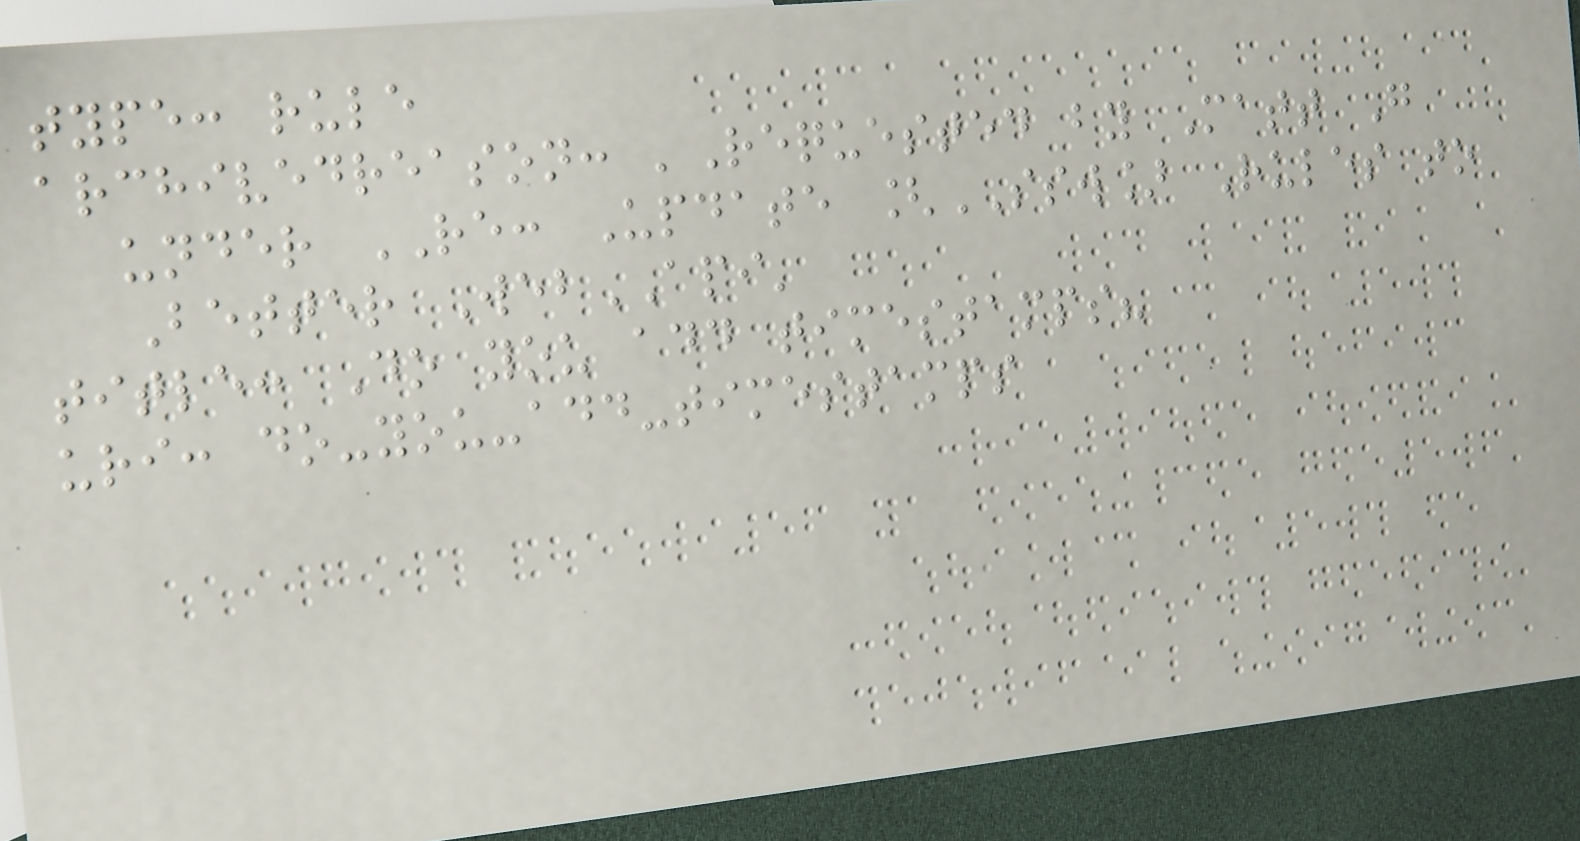type: rule
archivedreason: 'Requested by Matt G
under RE: Update [SSW] Rules to
Better WebAPI'
title: Do you add timestamps?
uri: do-you-add-timestamps
